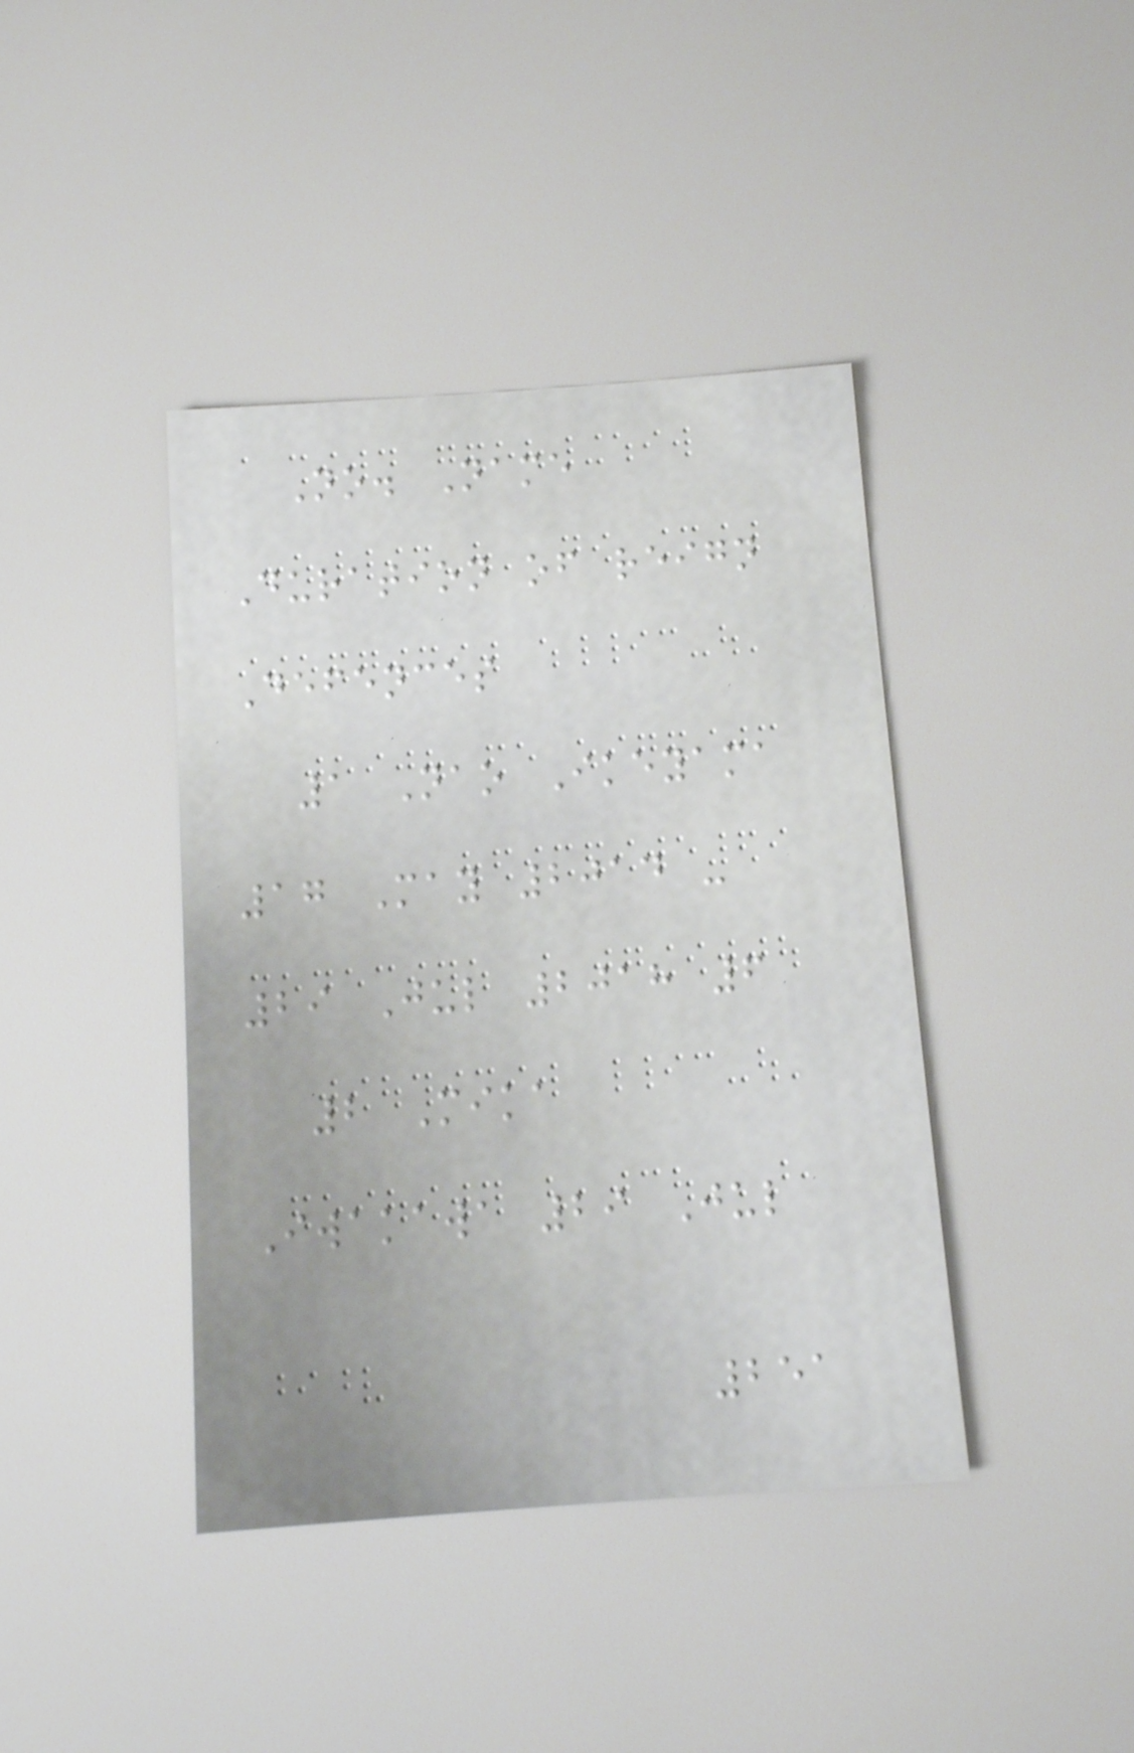No. Name
Duration of reign
Defences
1 Nao Ikeyama
17 May 2014 -
29 Jul 2018 6
2 Mika
Iwakawa 29 Jul
251
